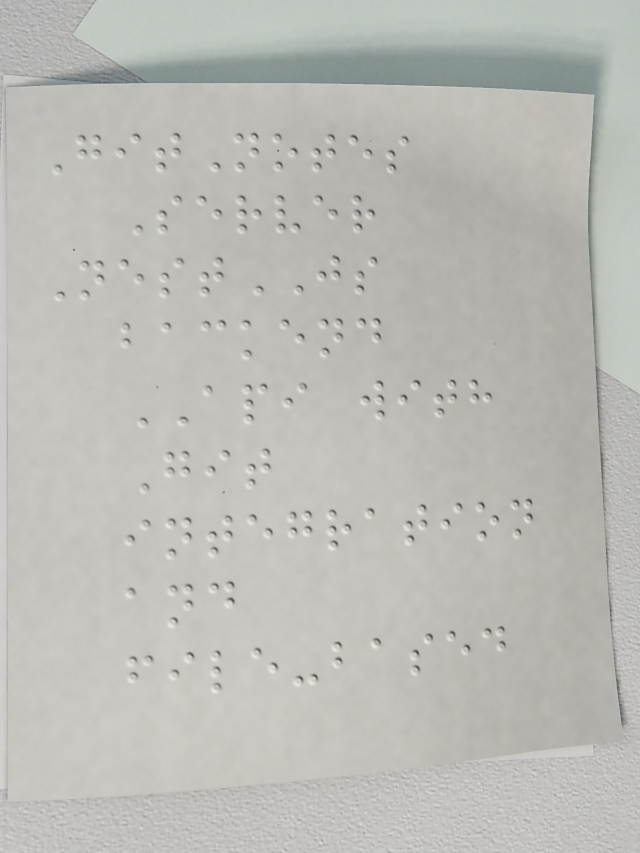GitNotes
Server
NestJS
backend
API with
Git
integration
and
file-based
